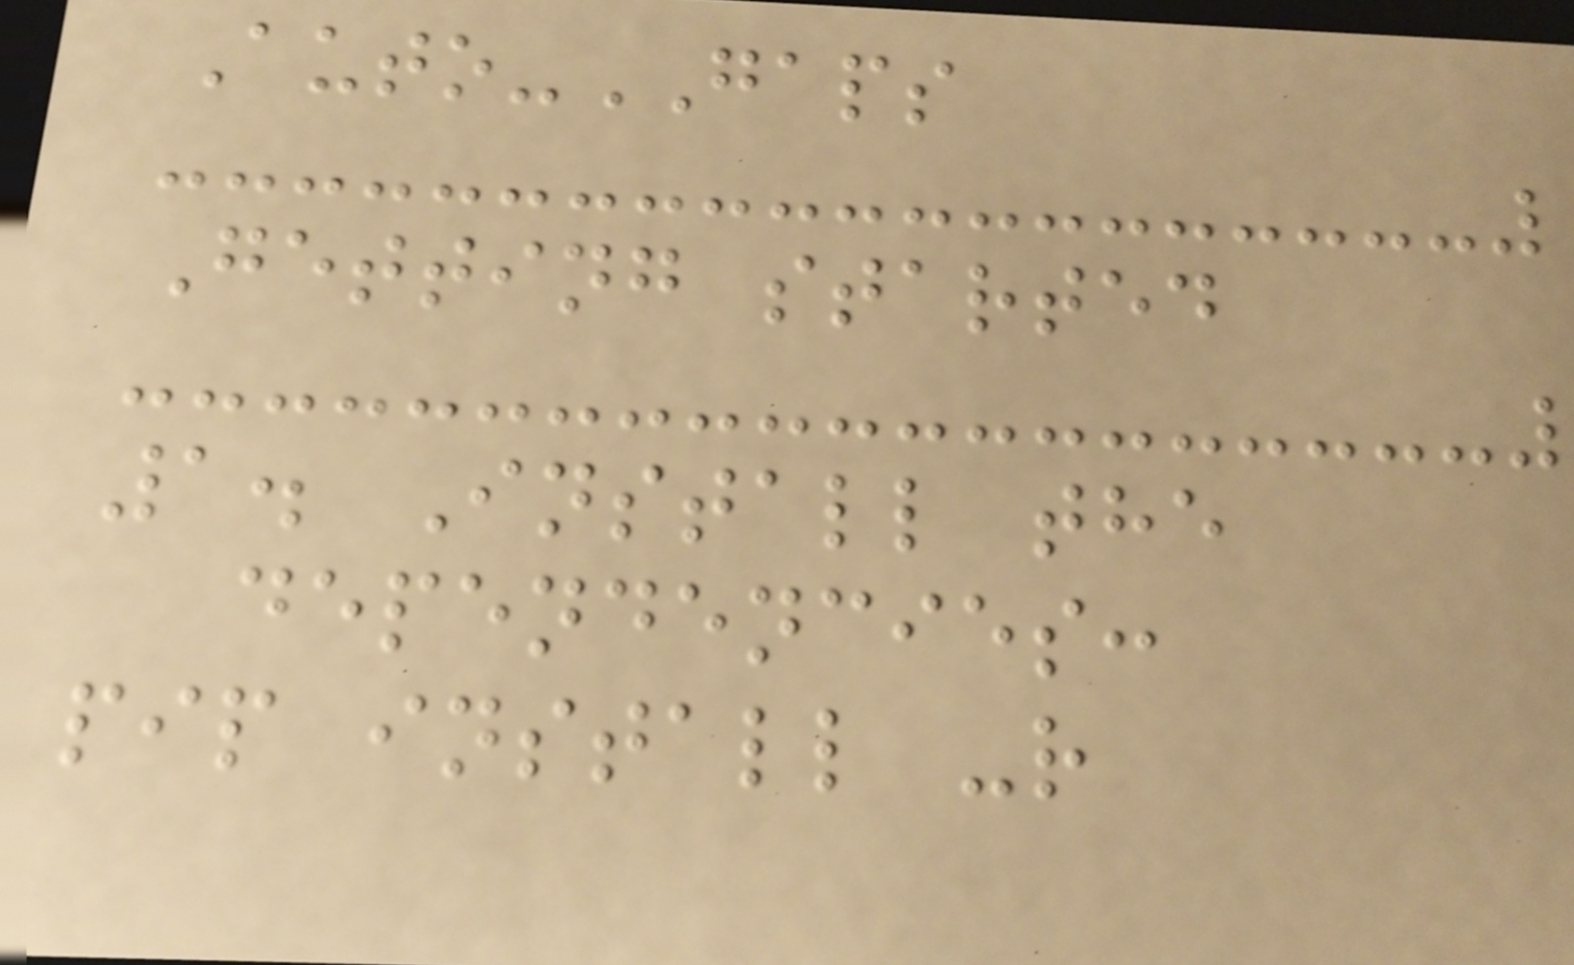Auto-GAPS
Getting started
1. Install the
dependencies:
pip install -r
